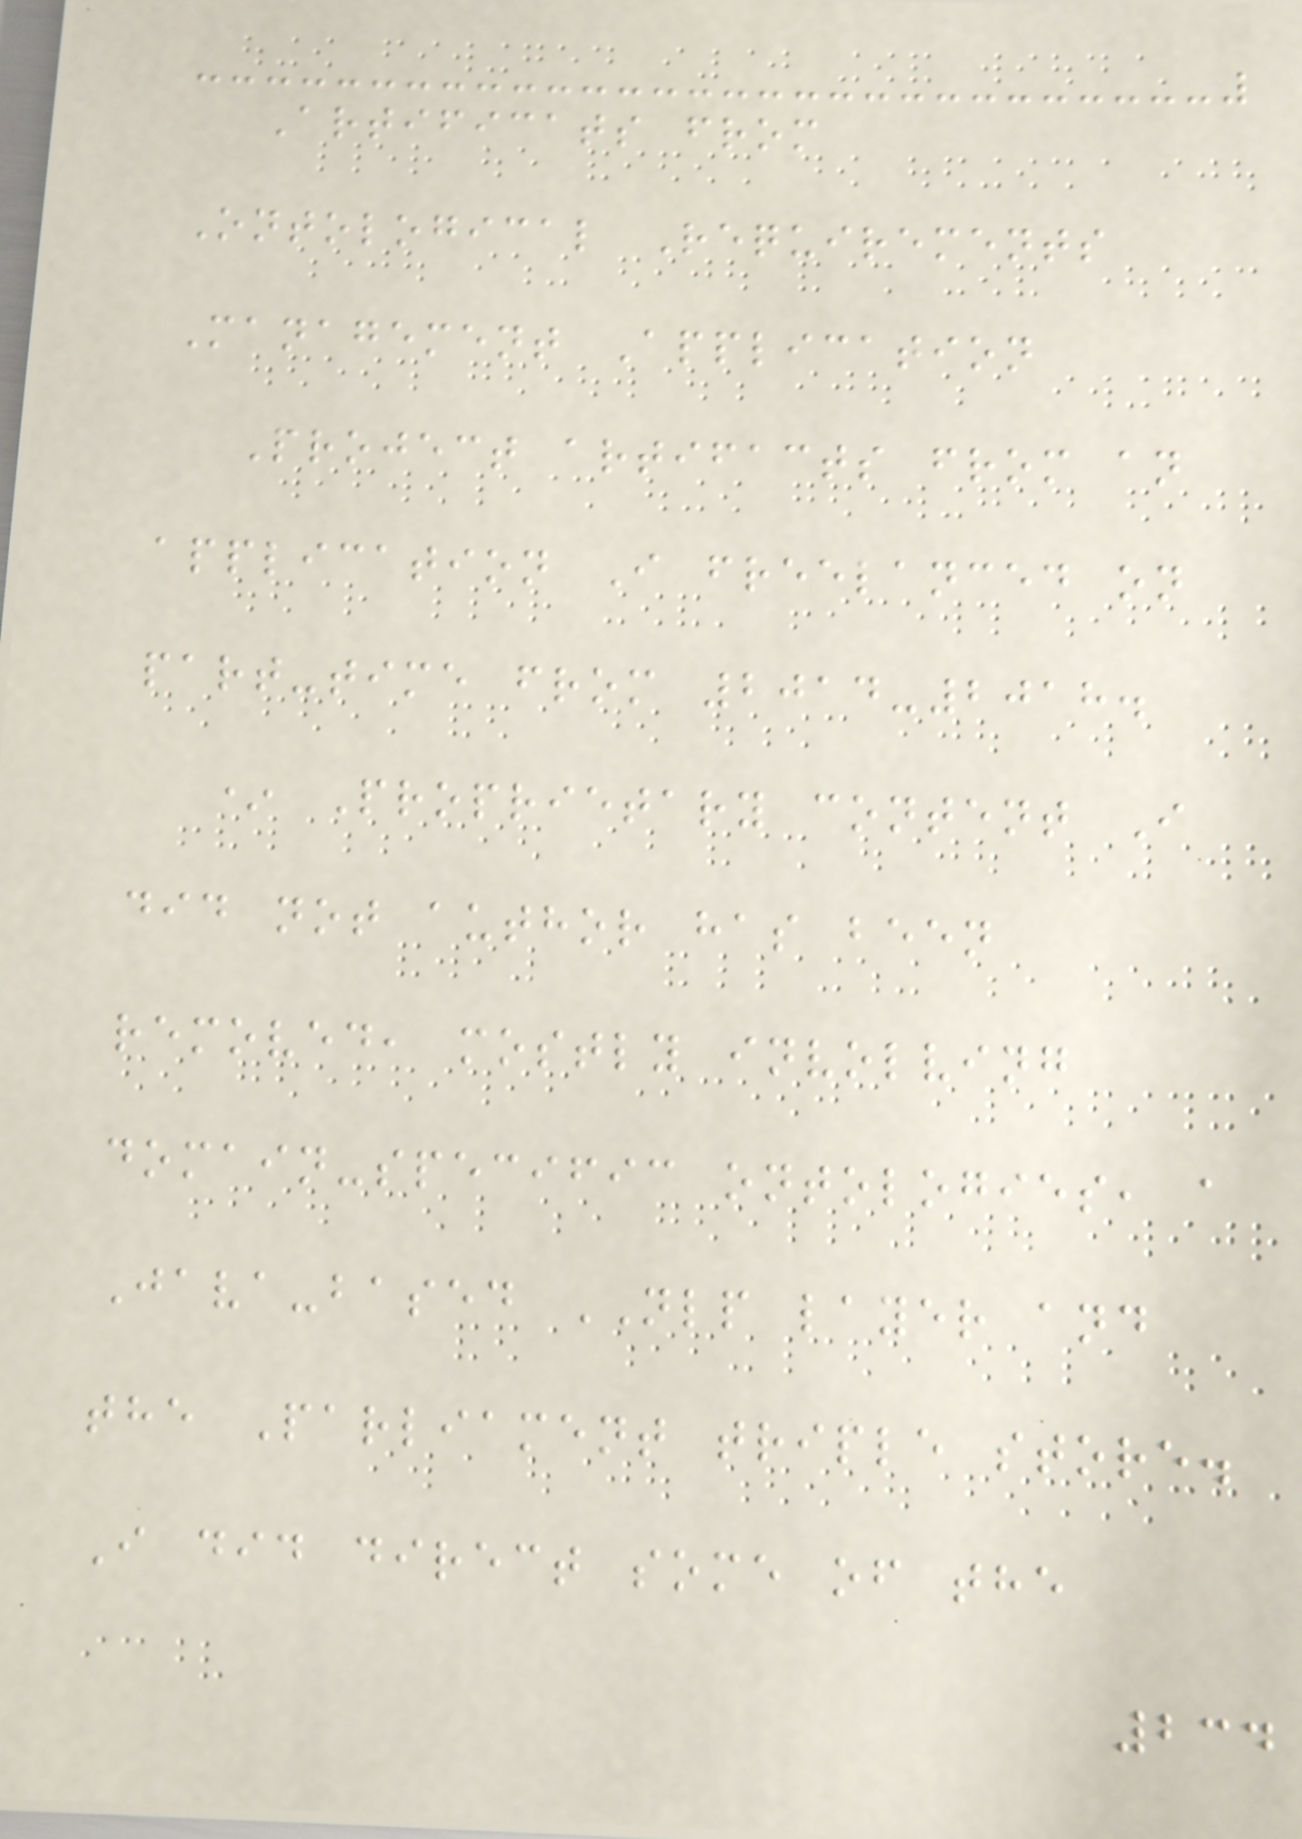Artificats from
Ontological Requirements
Management Application
Project artifacts from an
application I freelanced on
part-time from 2014-2018.
* Proprietary content I
did not author has been
removed, mostly involving
domain-specific ontologies, a
Java-based NLP layer and
the Parliament triple store.
I did direct some of the
234
